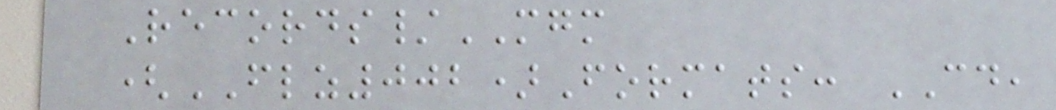Records/MGM
(FLZ002)Formats: CD,
